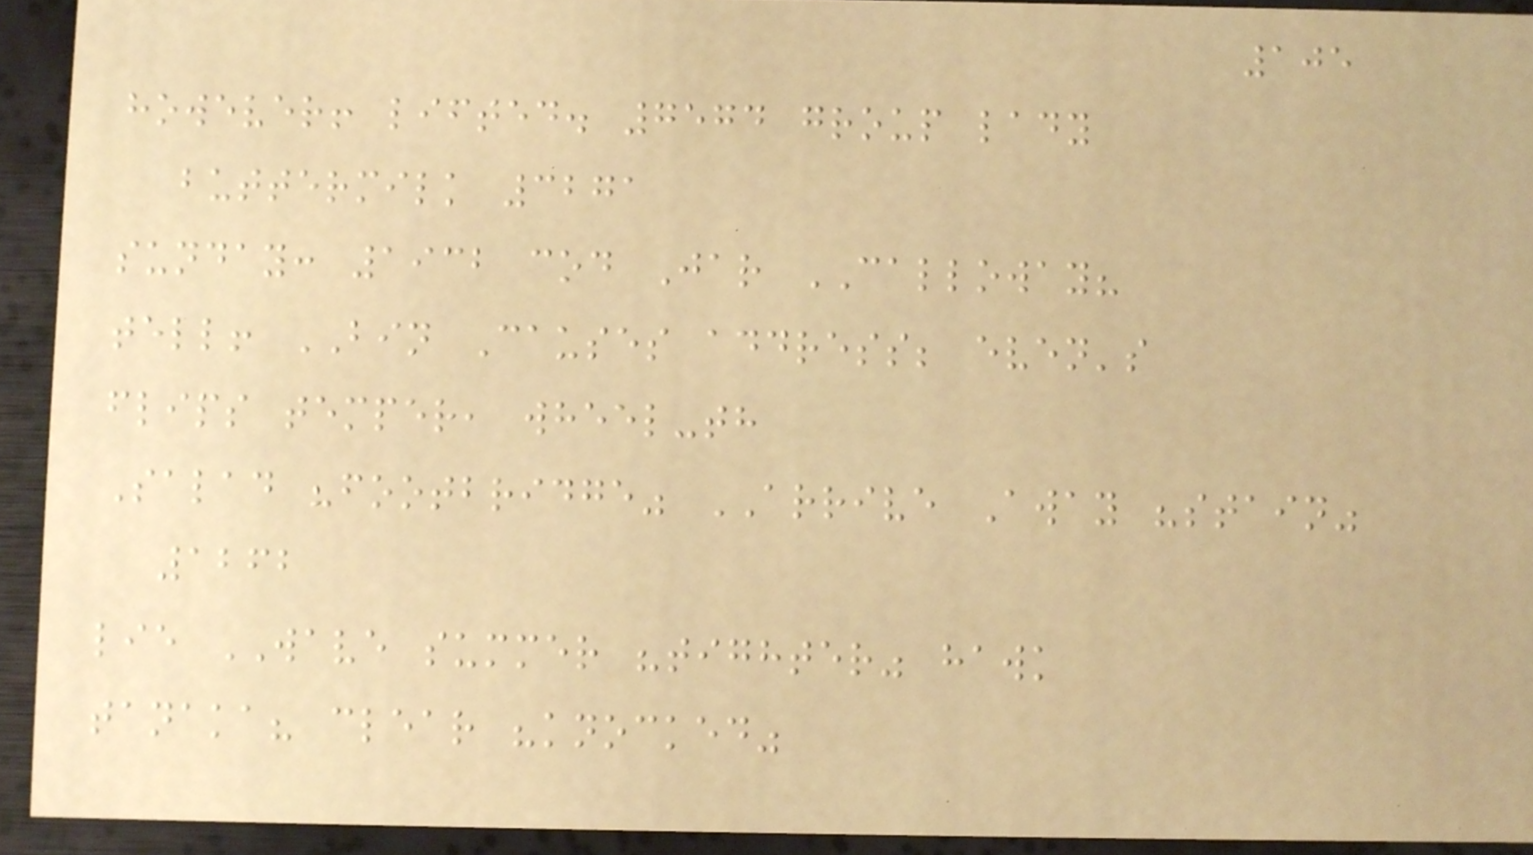105
however! lifted. 7574 group lady
buttermilk 3271
sunday: 1932 cod Jar CALLOWAY?
tell! BIN Causes address; even's
flips temper, wheel-th
Salad "footbridge" ARRIVE Away "stain"
1262
lie WAVE summer "tighter" hawk
tanaka? clear "knocked"
